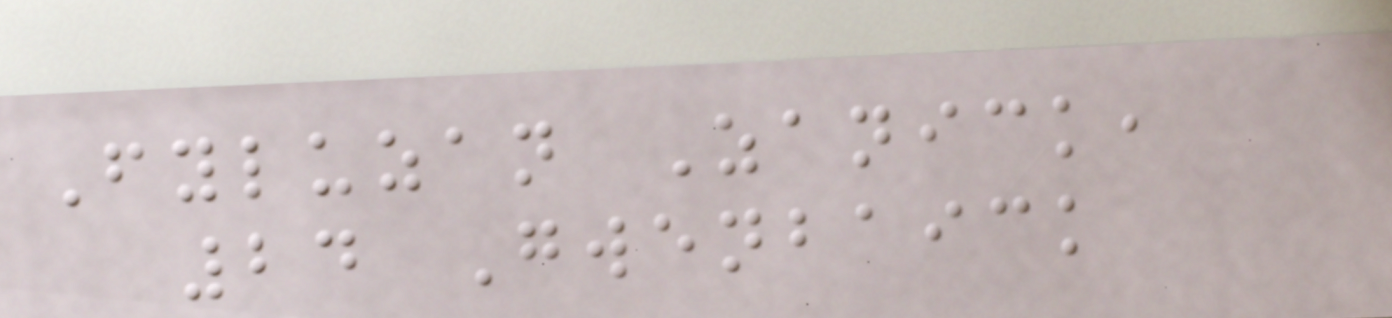Fyluzan Zanick,
24 Gwenbaick
